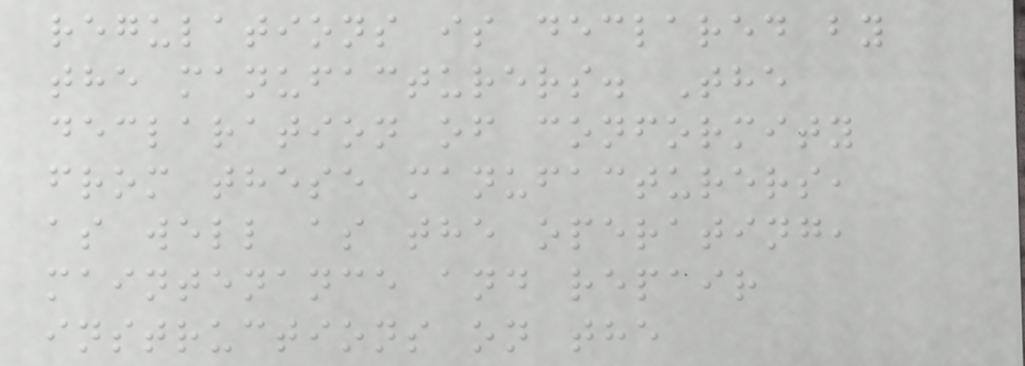regulations is declared by
the manufacturers. The
declaration of conformity
from these manufacturers,
as well as the operating,
maintenance and repair
instructions on the
